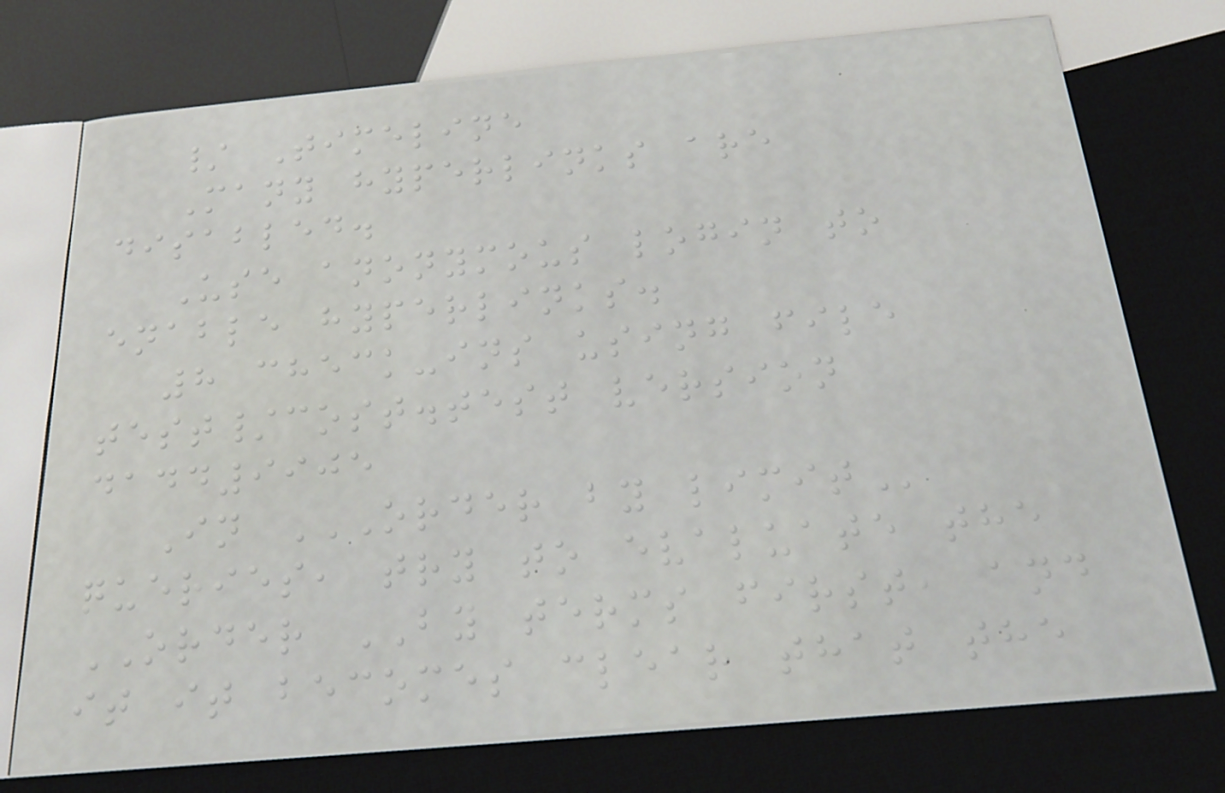/ Timeline
Many hyperlinks are
disabled.
Use anonymous login to
enable hyperlinks.
8 check-ins using file
test/cost.test version
dadd9905
In ORDER BY LIMIT
queries, try to evaluate the
ORDER BY terms first, and
it it becomes clear that the
